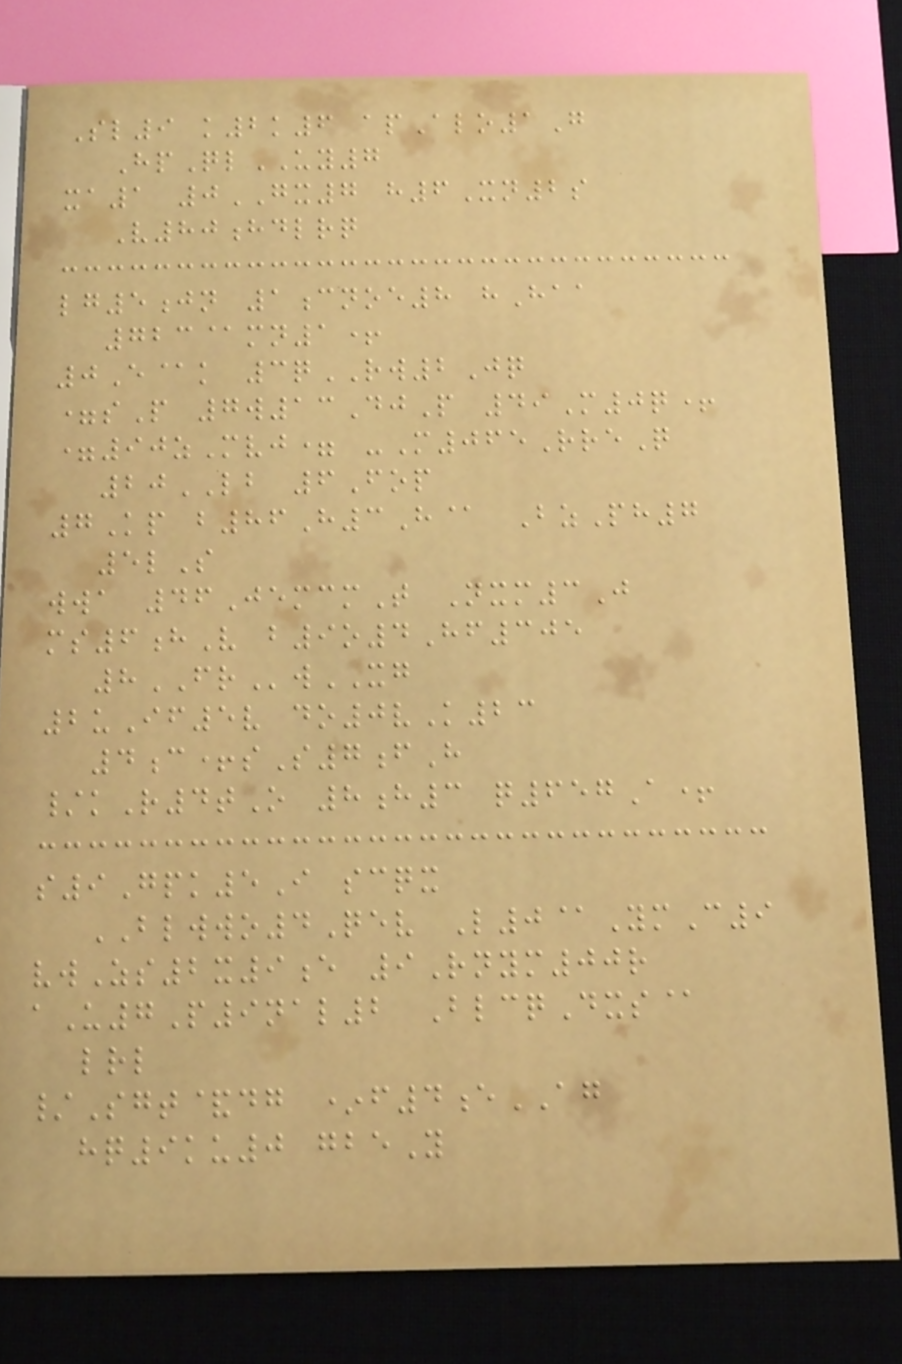Sl9 k2k6 apAlo1G
HpQlUY7
xa1 0GX7 h6Xn2s
V80hdlrq
lg5jn 1cnoe8 hHaa
723@mn1+
0E@k 3qRW2Jq
=sP 7w13DjP 49M0q+
=90zMvj= -M065RreQ
20LB 6Fop
7Kp b86H3H@ BzPh7
5lS
wwa 46JemcmT Nxm3J
ms6hV b9o4Hf305
8FRwXG
2uIf5v do0vK23
4c+sS7fH
/kR4tO 8h3 q657A+
s9Gpk5I scqx
BLWWO4Qev L0@YmC9
vwZs2x9e 9Rnym00r
aU7P9nal2 BlcqDxs@
lrl
/Sgt&dg *f4eAG
hq9ku0 gbeY
